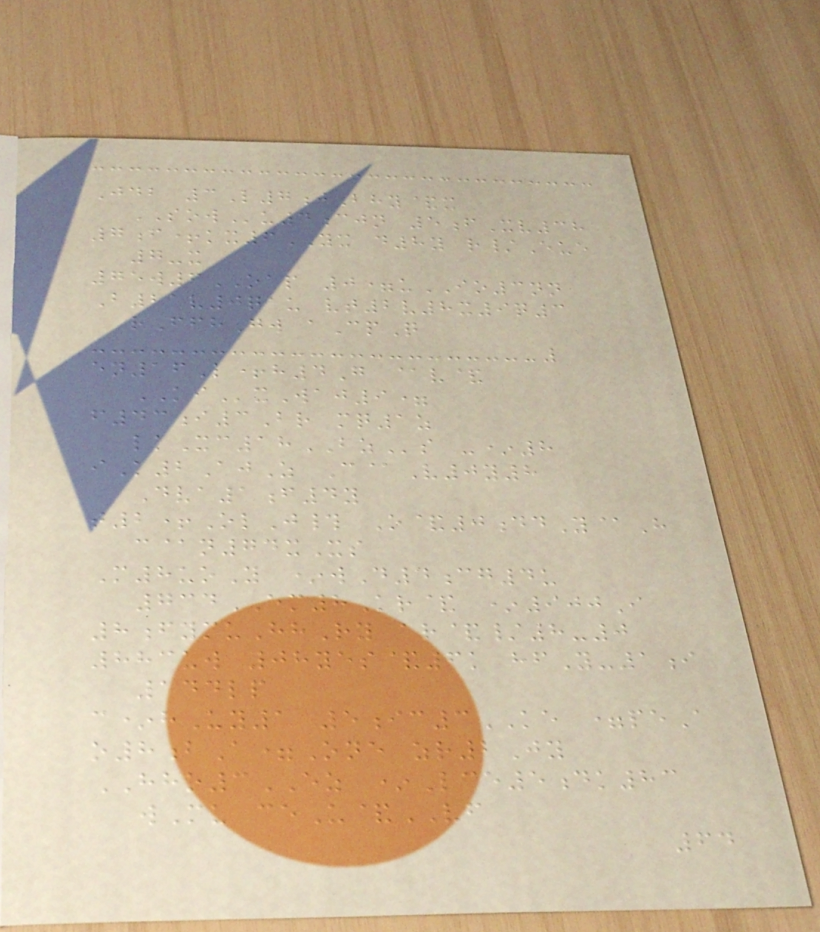Jdb 3L7jBhy&x
SOWu4cjn 5fXv38
7f+kx6YX d8y r/Eue
7-x
75w6OAP 0=uIO3nn
B21v0qau vt2v8x9q3
rFfhGw aCpQ
en16L+h4G @v&
KIxWaj9=
f43i3Br mq1z
lkXc18BZs -*8
iK2AjZ C@V0y8
Dva1f4y
t2+OlJ# O&0ddY@H
c@n74xXs
M8uoY *wD4cg4u
734EM8Kr& *900I
8fymuHhRy ar&/8-0
883uw 08yes&6k hfY-1i
144lp
c*hUy1 5ic3KE =peA
o8bA=One zr2Jy
HHO3EZ *Lce5dk83
wMu ceU&VF
64
